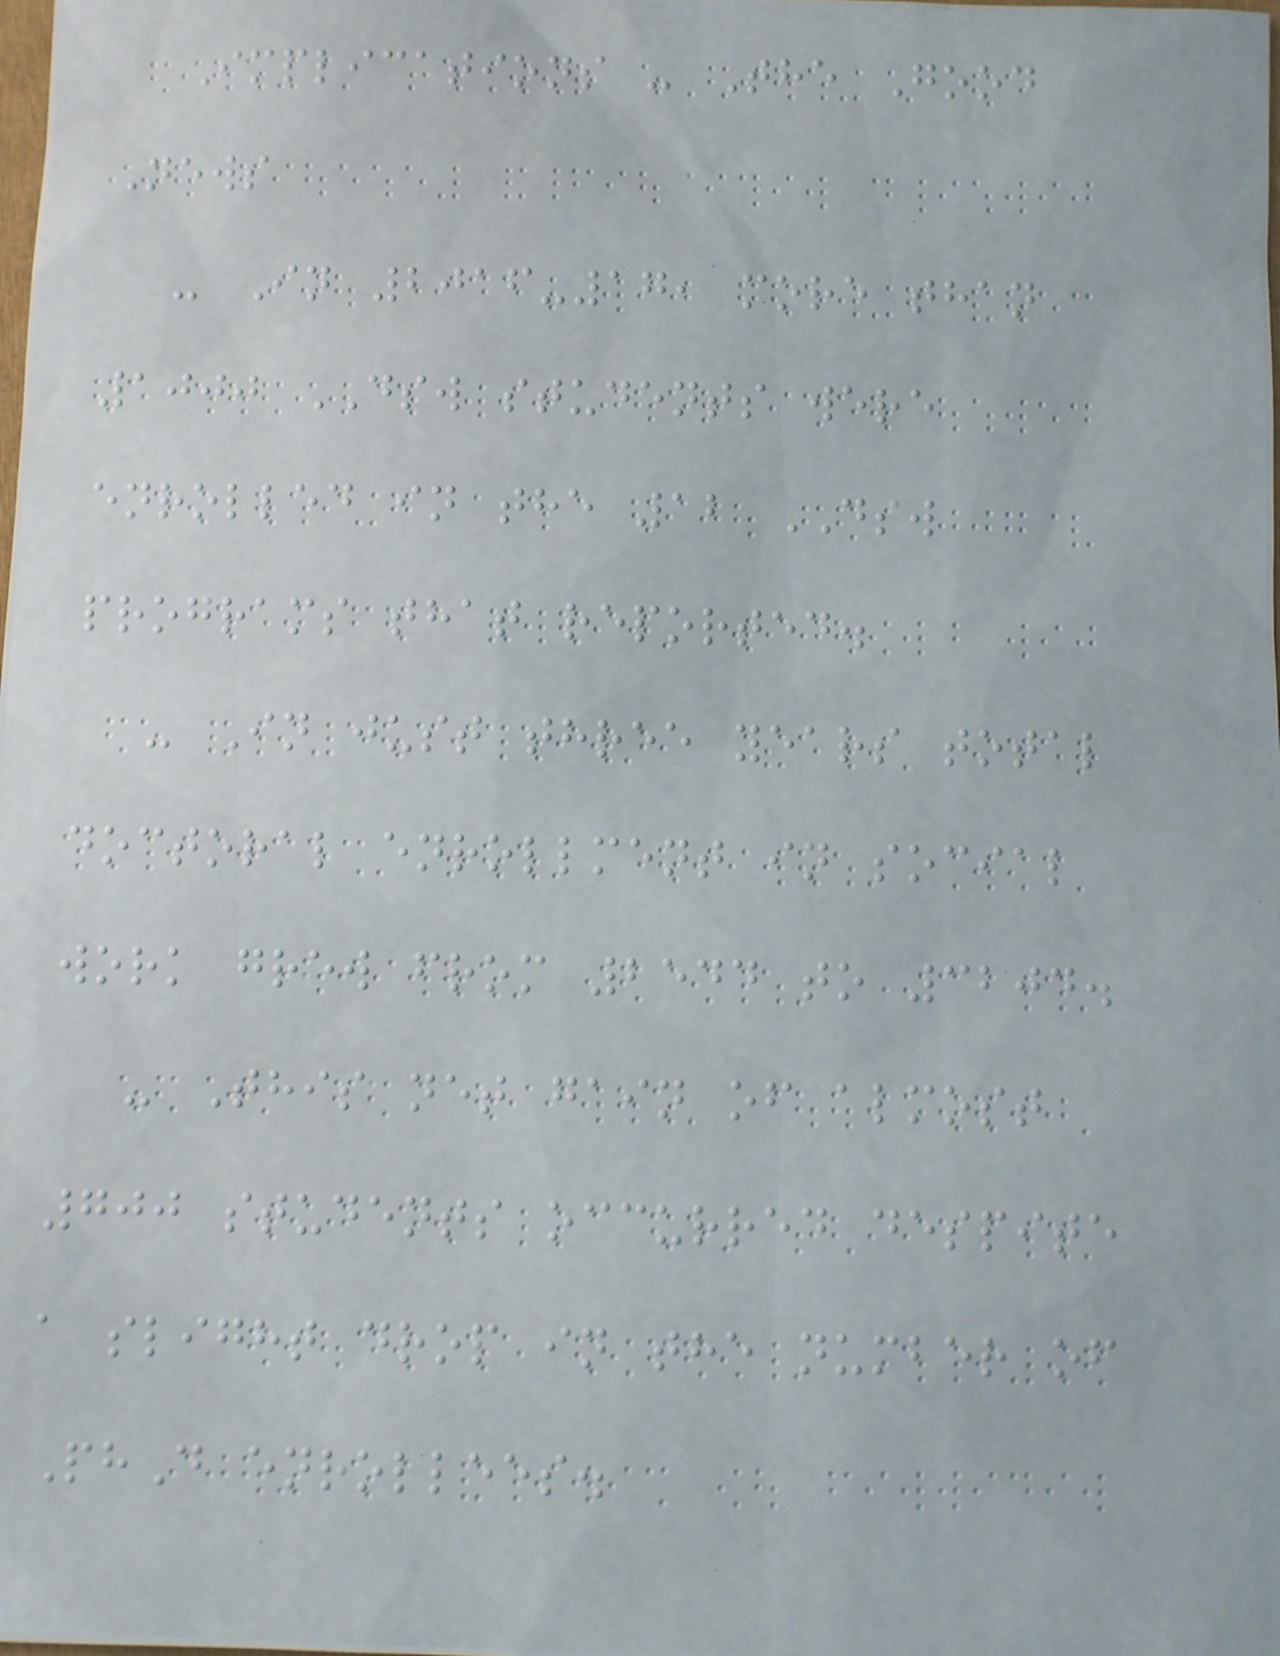Implications - The Good
News
- In 2016-17, more than
1000 DSW students were
enrolled in the 12 DSW
programs that reported.
- In just three years total
doctoral enrollment in social
work grew from 2544 to 3204.
- This net gain of almost
700 students occurred despite
a slight drop in the number of
PhD enrollees.
